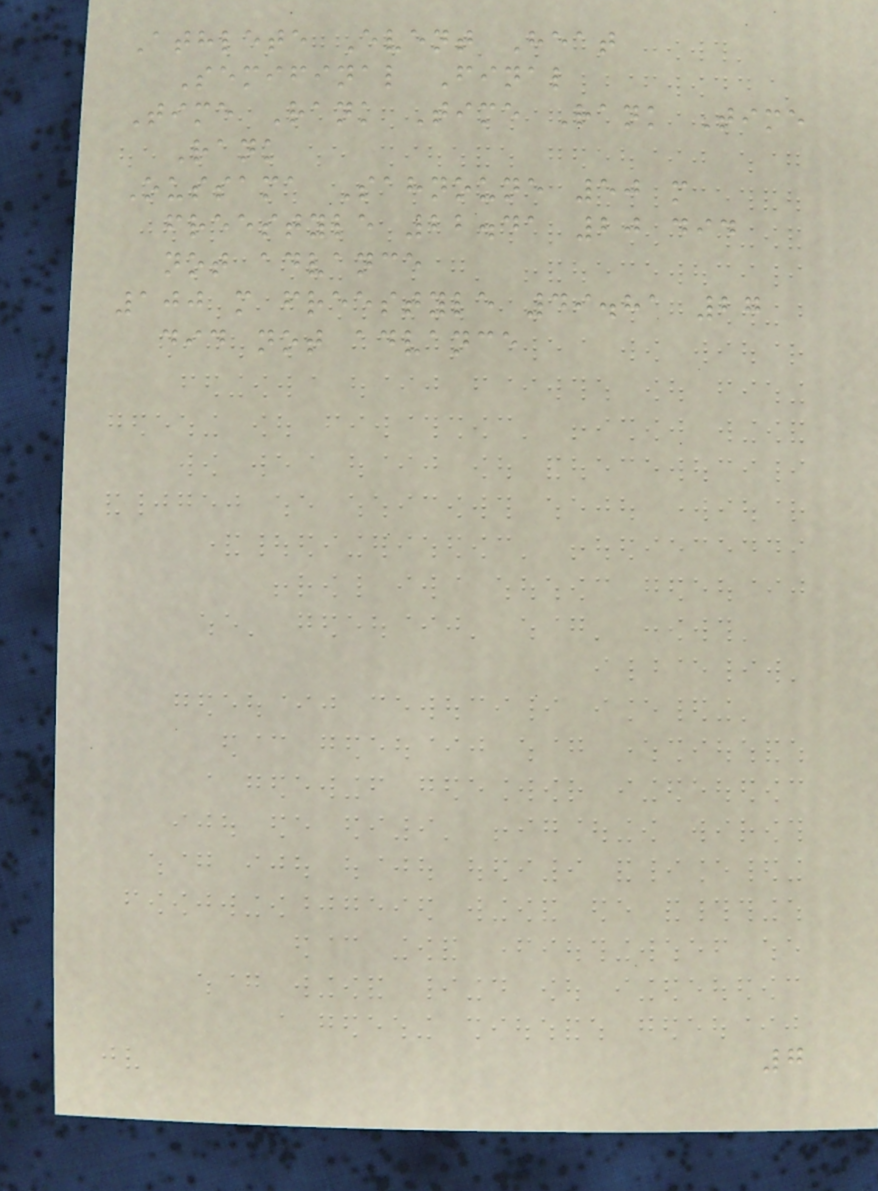Athlete Event Heat
Semifinal Final
Time Rank Time Rank Time
Rank
Oussama Sahnoune 50 m
freestyle 22.41 20 did
not advance
100 m freestyle 49.81 27
did not advance
7
